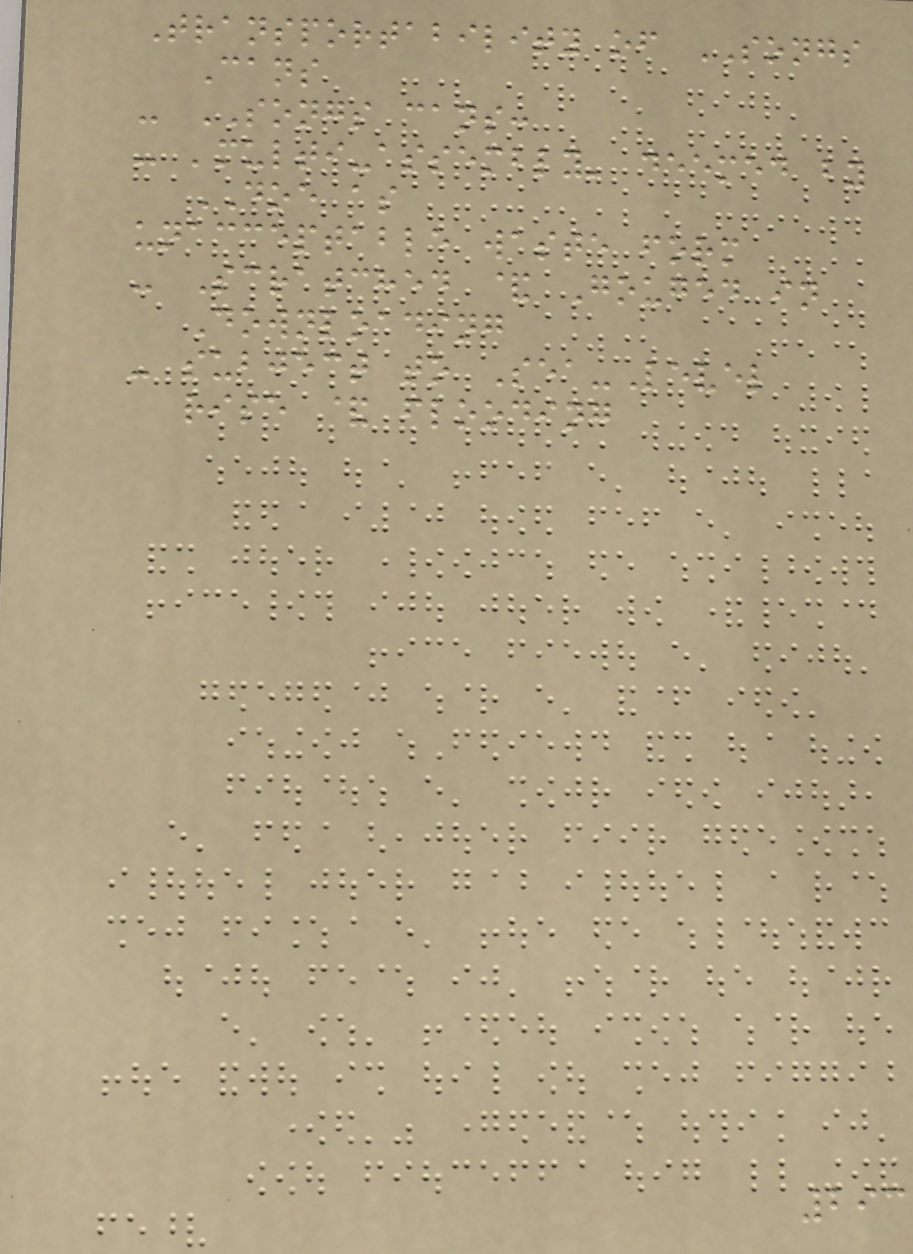Transportability of SONGS
Cans
- SONGS cans:
- 'multi-assembly' deemed by
DOE as
unacceptable waste form
- Scratched & Gouged in
Downloading
- subject to Sea-Level
rise & flooding
293
